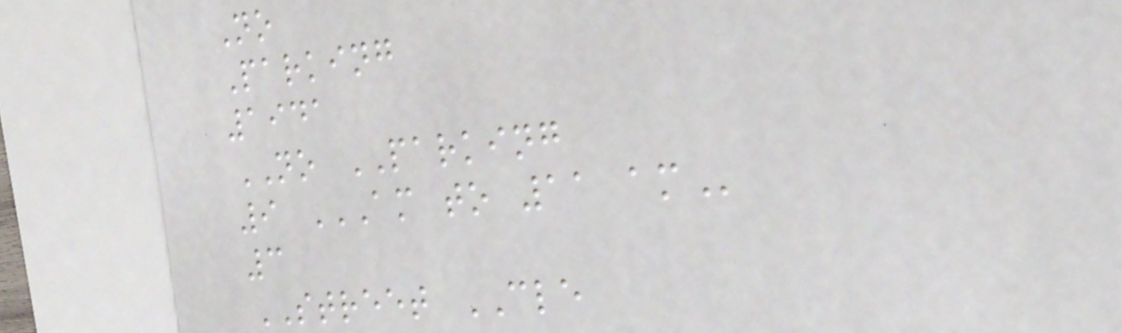No
Parking
1941
NO PARKING
9 AM TO 11 AM
3
STREET CLE
